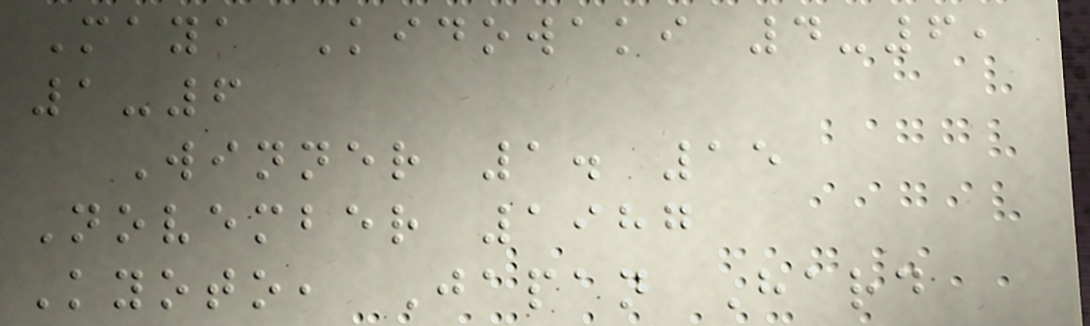Maya Kidowaki 4-6,
1-6
Winner 1. 15
November 1987
Kyoto, Japan Hard
